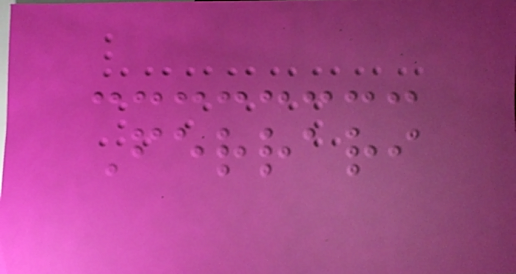Ferrari
